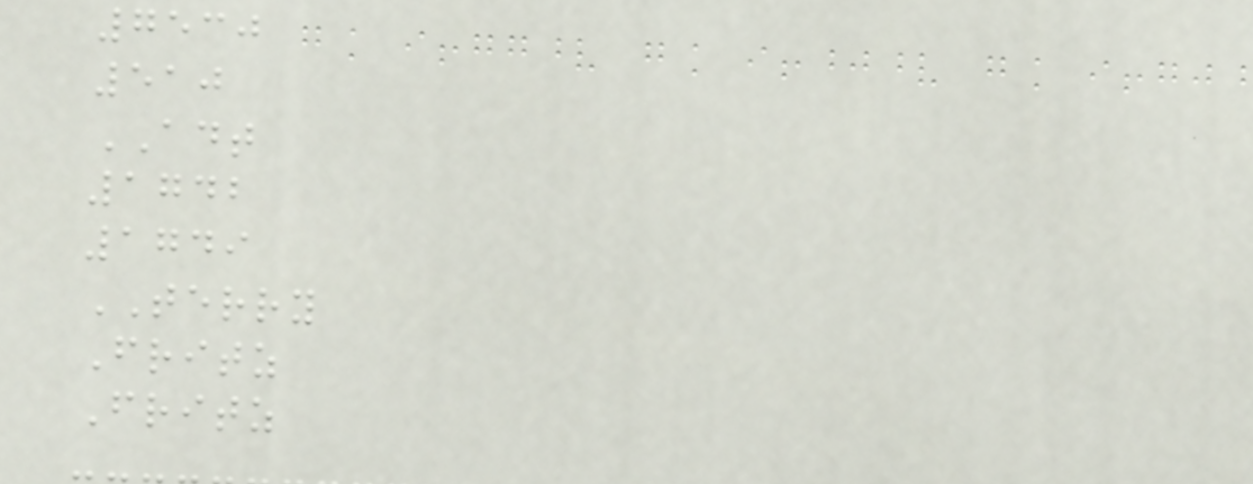7530
510
ADT
1742
1749
TERRY
Fritz
Fritz
